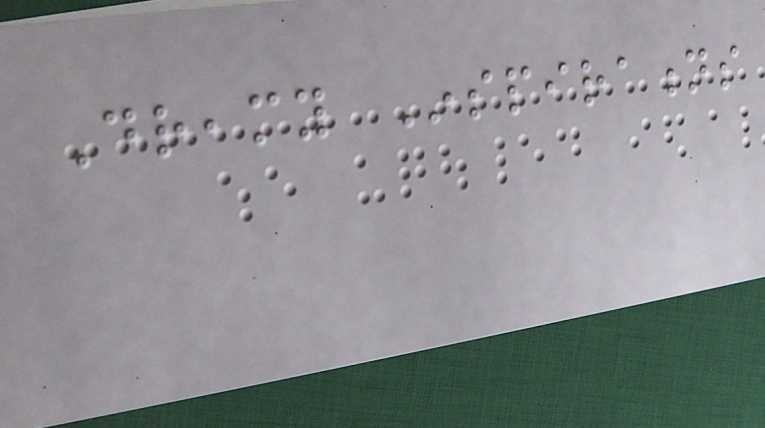Dreamy Inspirations
